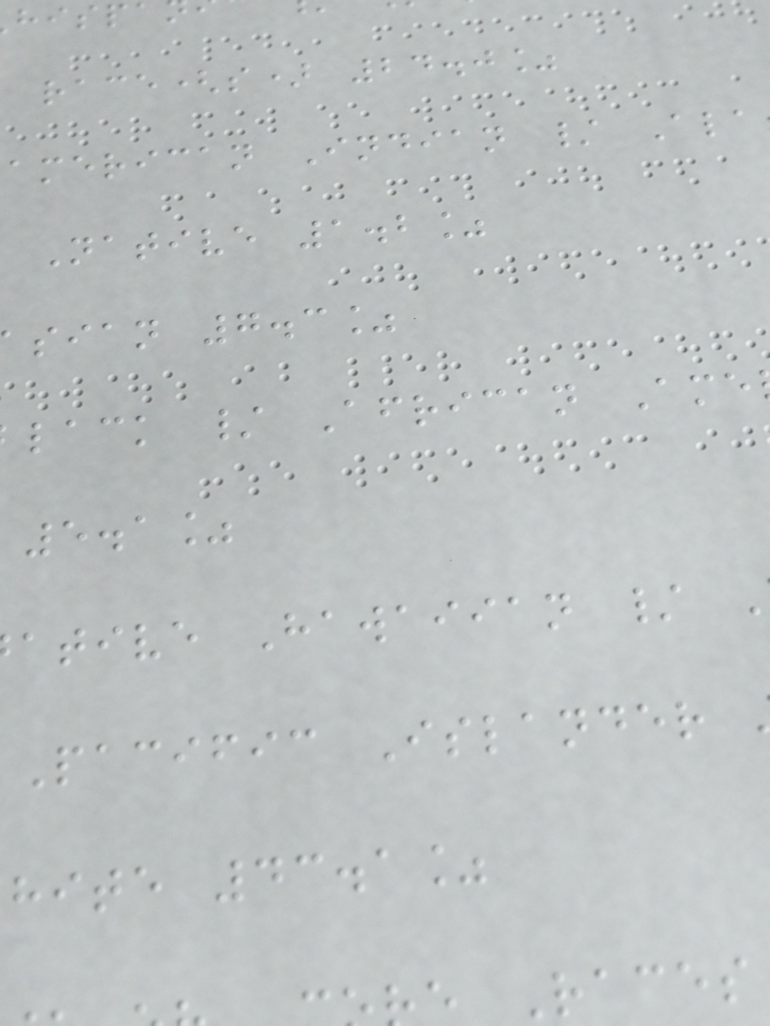race(s) 24.0%
american Indian / Ala
Native 1.2%
sian 7.3%
lack / African Ame
5.1%
ative Hawaiian /
Pacific Islander
hite 43.1%
